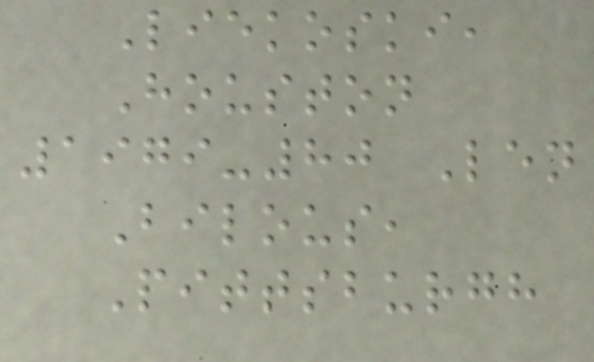Liekoski,
Houston
1979-80 Len
Bilous,
Pittsburgh
